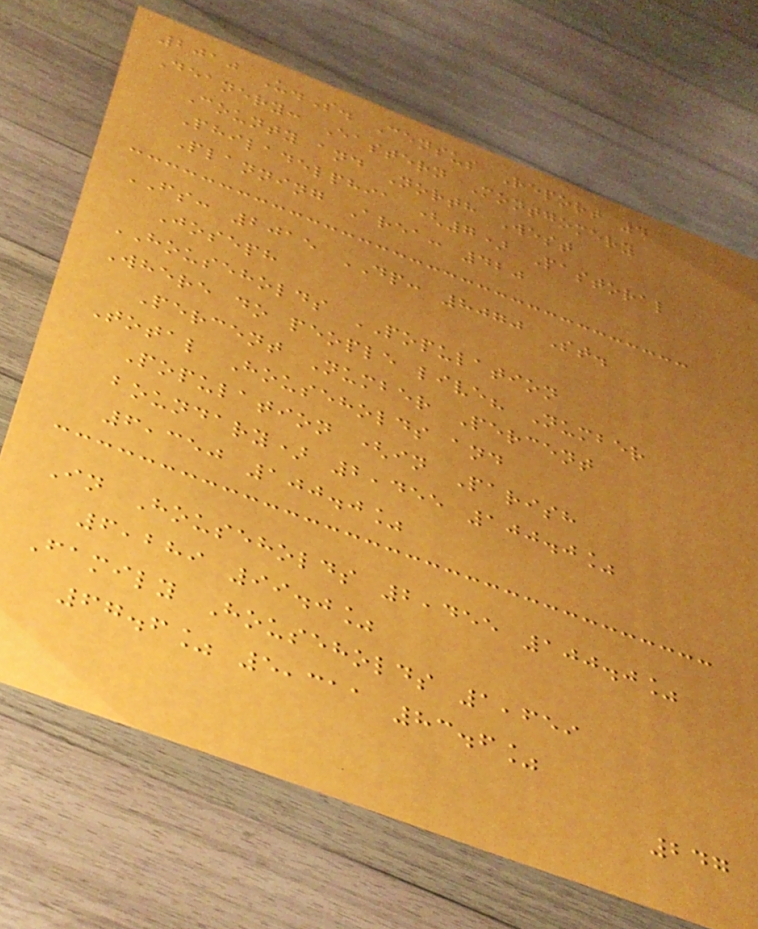2010 U.S. Census Report 4
Deanery: Eastern Montgomery
County and North West
Philadelphia (7) Pastoral
Planning Area: 420
FS: 2015 DP: 8070 St.
Joseph
HOUSEHOLDS POPULATION
Where do people live? Number
Percent Number Percent
Total Households and
Population (in Parish
boundary) 2,455 100.0%
6,350 100.0%
In Households 2,455 100.0%
6,289 99.0%
Family Households 1,659
67.6% 5,311 83.6%
247
